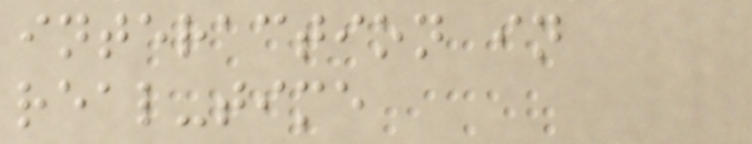interaction in
real-time
